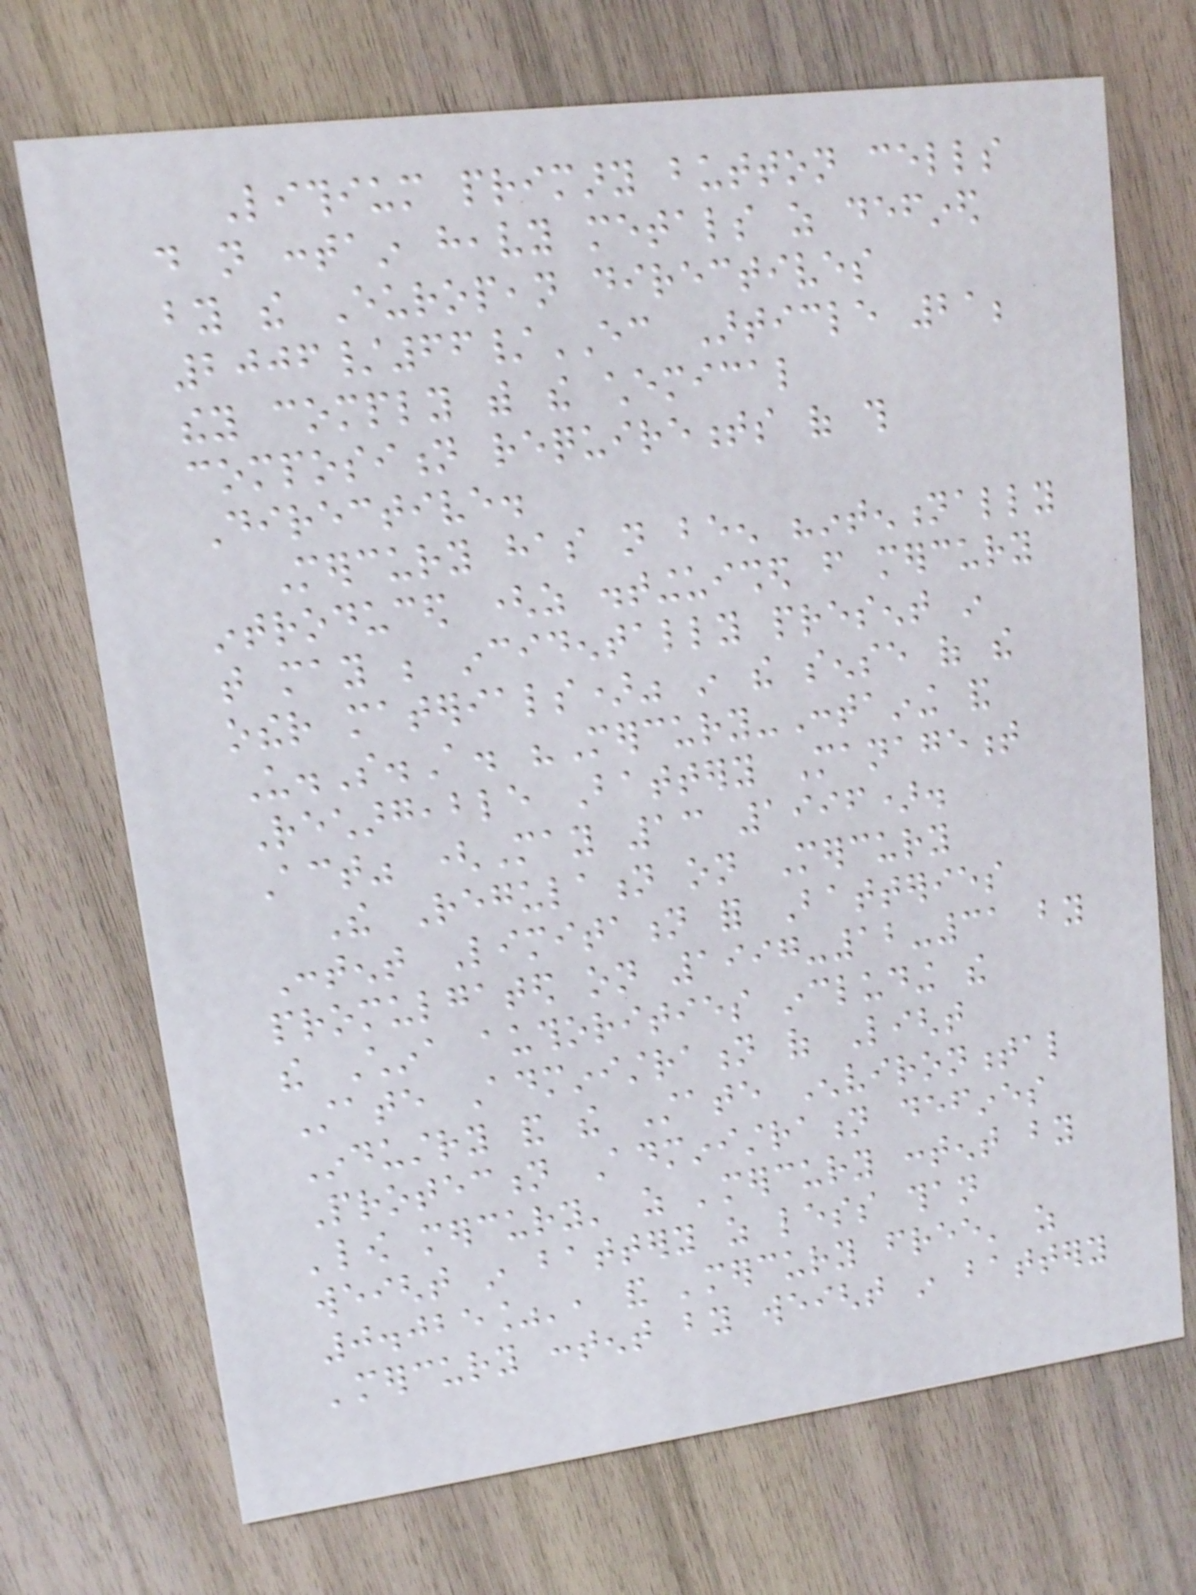Lithium primary button cells
do not contain heavy metals as defined
by the European directives
2006/66/EC Article 21;
they comply with the chemical
composition requirements of this
Directive.
Mercury has not been "intentionally
introduced (as distinguished from mercury
that may be incidentally present in
other materials)" in the sense of the
U.S.A. "Mercury-Containing and
Rechargeable Battery Management
Act" (May 13 1996).
The Regulation on Mercury
Content Limitation for Batteries
promulgated on 1997-12-31 by
the China authorities including the
State Administration of Light
Industry and the State Environmental
Protection Administration defines
'low mercury' as 'mercury content by
weight in battery as less than
0.025%', and 'mercury free' as
'mercury content by weight in battery
